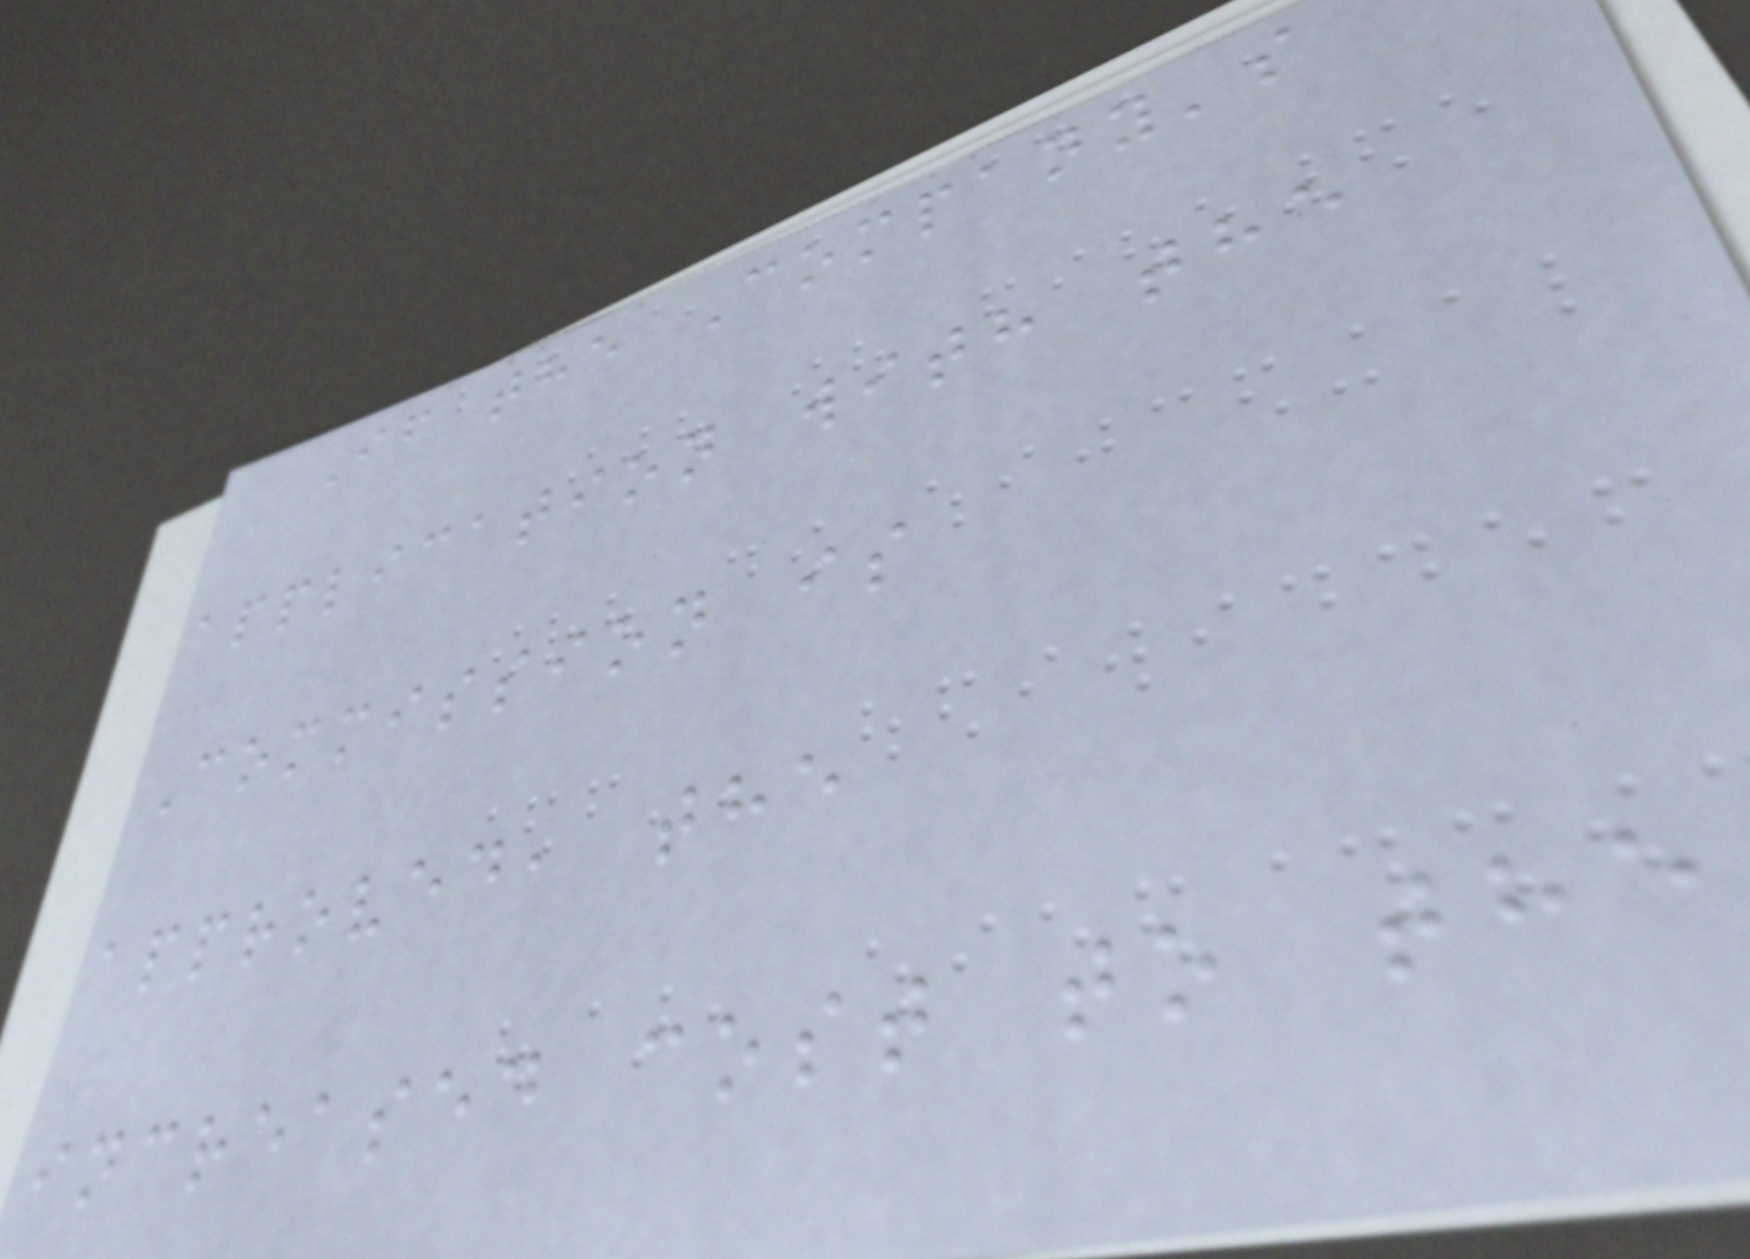If the Company's
application with the
Commission is
approved, the
increased cost to the
